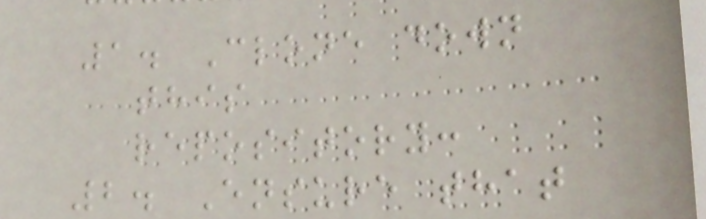1. Clone down
this
repository:
2. Ensure that
